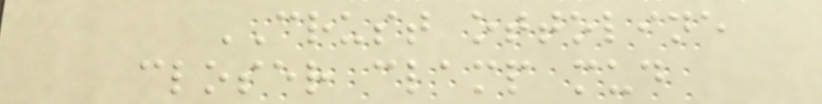CRUST ottoline
closer clamp mud
